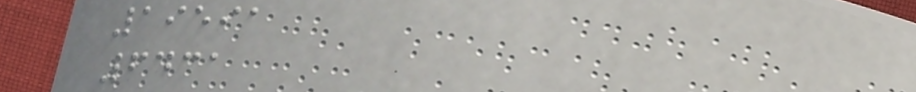19591
6431
